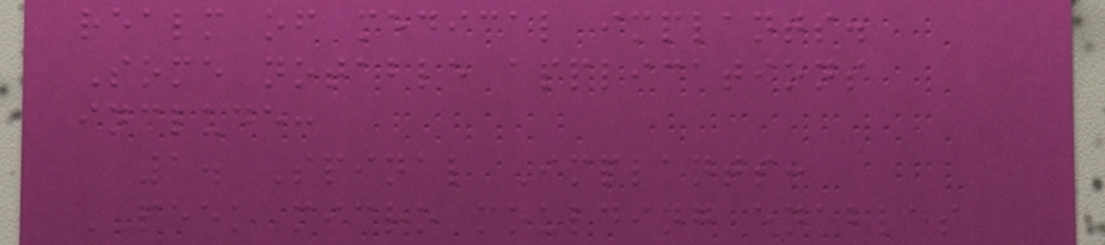realm of medical implants.
Some notable applications
include:
1. Spinal Implants:
PEEK micro moulding enables
